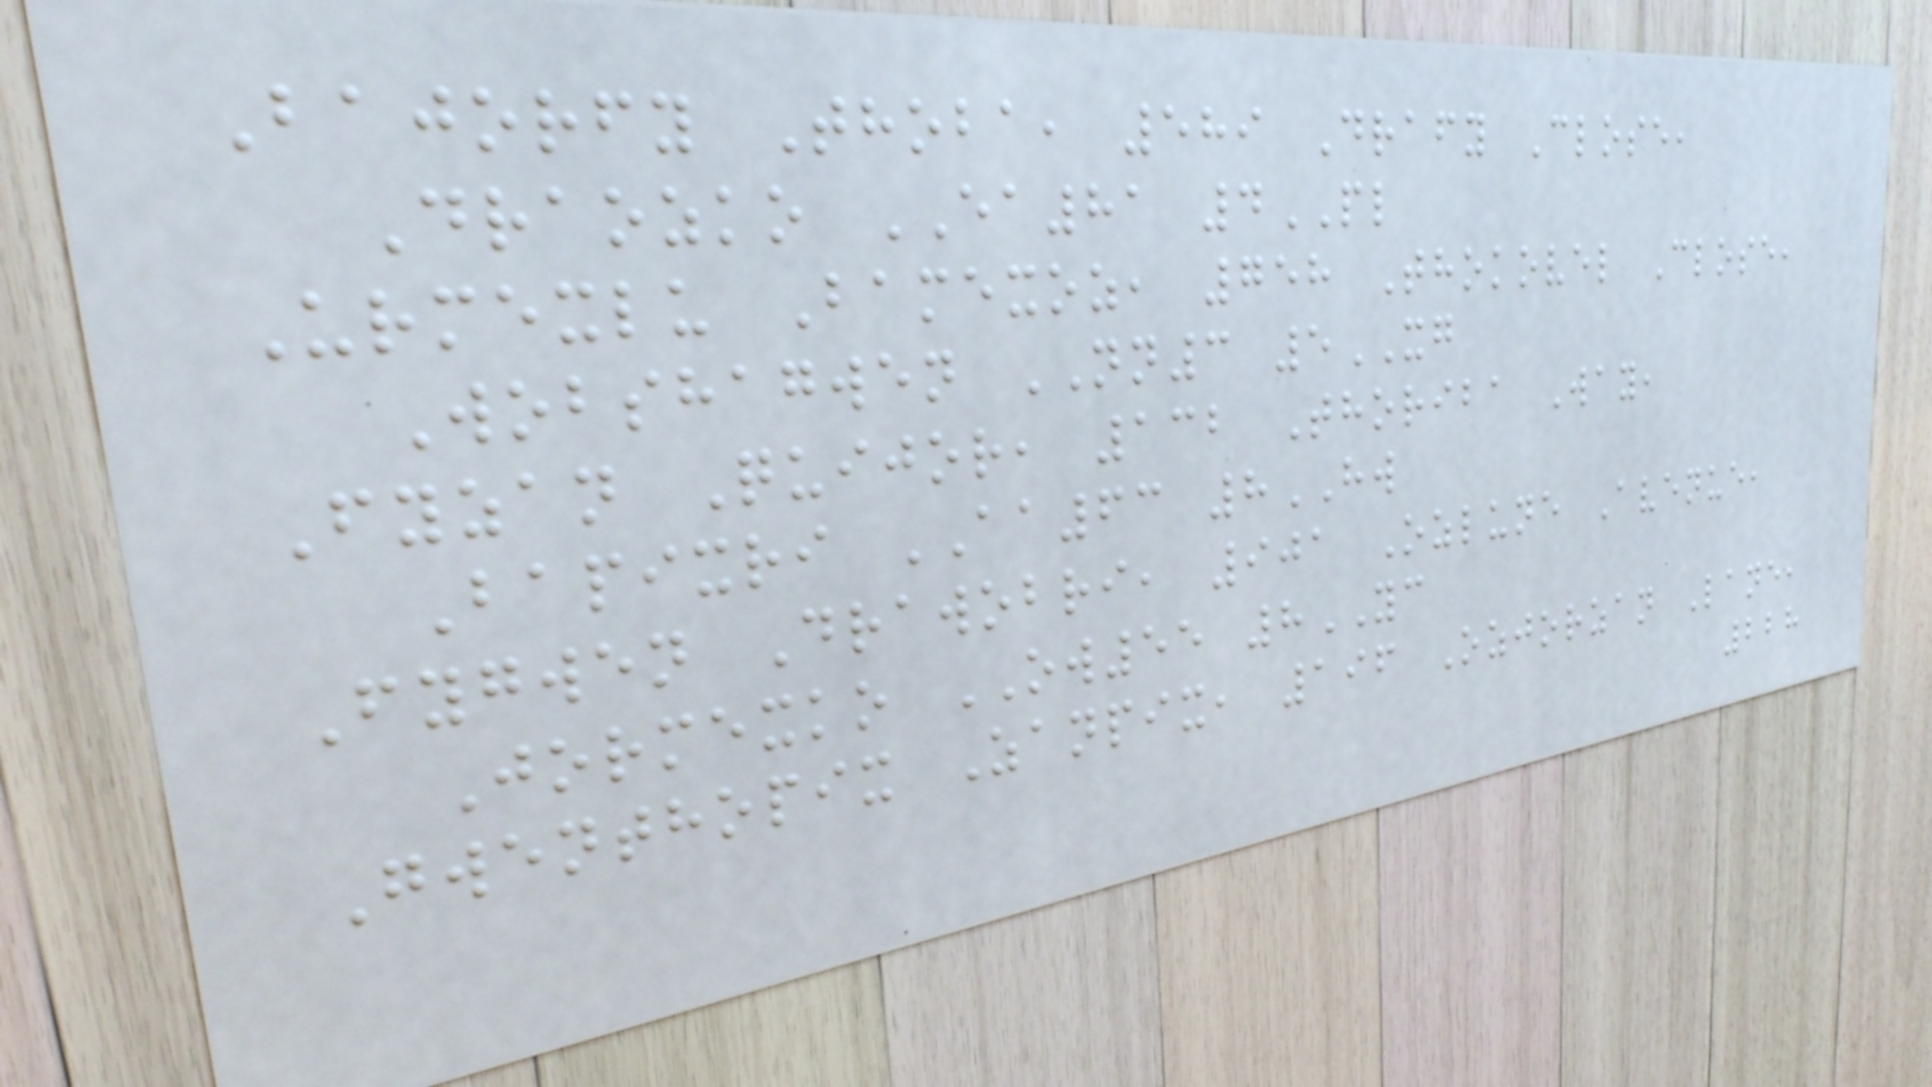Bajorfy Thoba, 589 Drafy Close,
Draozko EA81 4PL
Urmexlu Bamexoz, 758 Thokovel Close,
Wobshagwen NN3 5XG
Fyzan Quijor, 132 Thoriba Way,
Bapixri AA63 8HW
Fygwen Drawobri, 901 Ozlune Avenue,
Jormexko OW55 8YC
Gwenthopix Zanpix, 196 Ozjorzan Lane,
228
